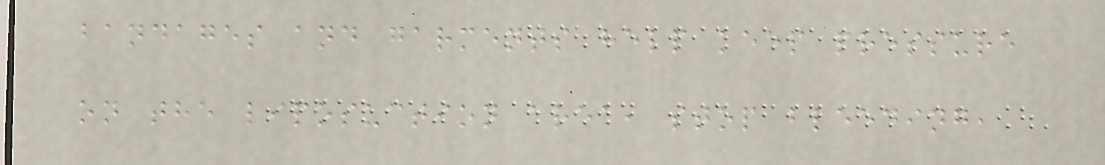bandages and garments help keep pressure
on the liposuction area, stop bleeding,
